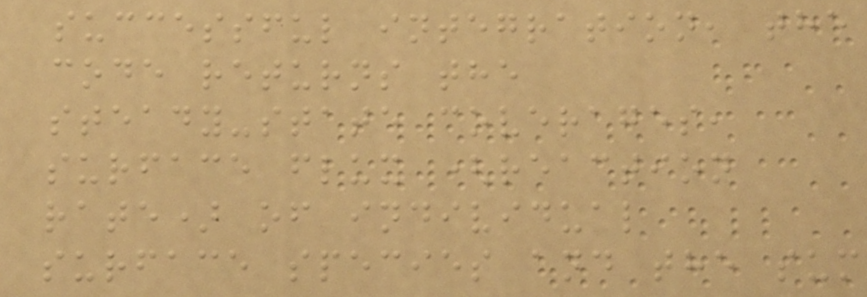successful integration, the
code returns the
steady-state coverages,
surface flux (reaction
rate) of individual
surface species and the sum
